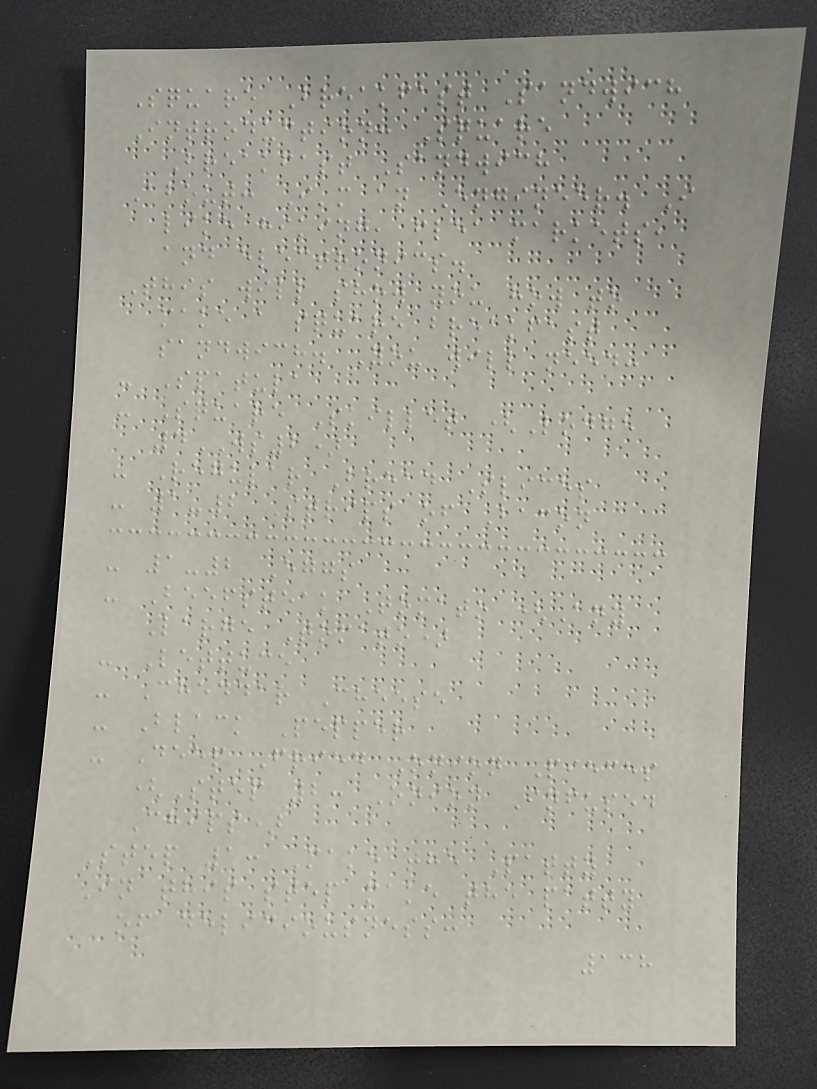Square Breakfast Sandwich
Introduction: Square
Breakfast Sandwich
About: I'm an Engineer. I
like hiking, flea markets,
and electronics.
This will show you how to
make a square breakfast
sandwich. You will need:
- Spatula
- Square Skillet (Lodge
4WS2)
- Regular Bread Slices
- 1-2 Strips of Bacon
- 1-2 Eggs
- Beefsteak Tomato (Any
Large Tomato)
- Lettuce
- Cheddar Cheese
- Black Pepper
- Deep Fried Onion Pieces
(Step 2: Onion Infused
Chips)
Step 1: Make the Patty
In this step make the patty
of deliciousness:
138
